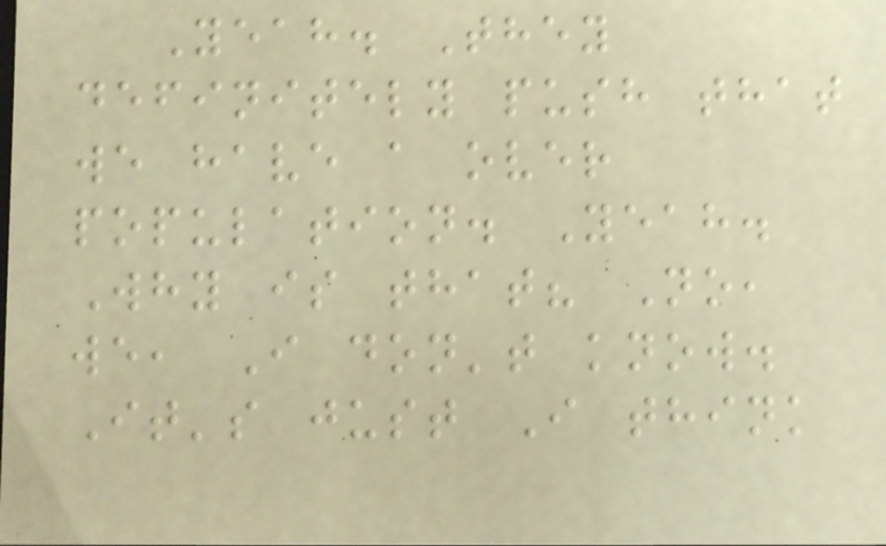Yeah. They
definitely push that
we have a over
population. Yeah.
Why is that? No,
we, I don't know.
It's just I think
